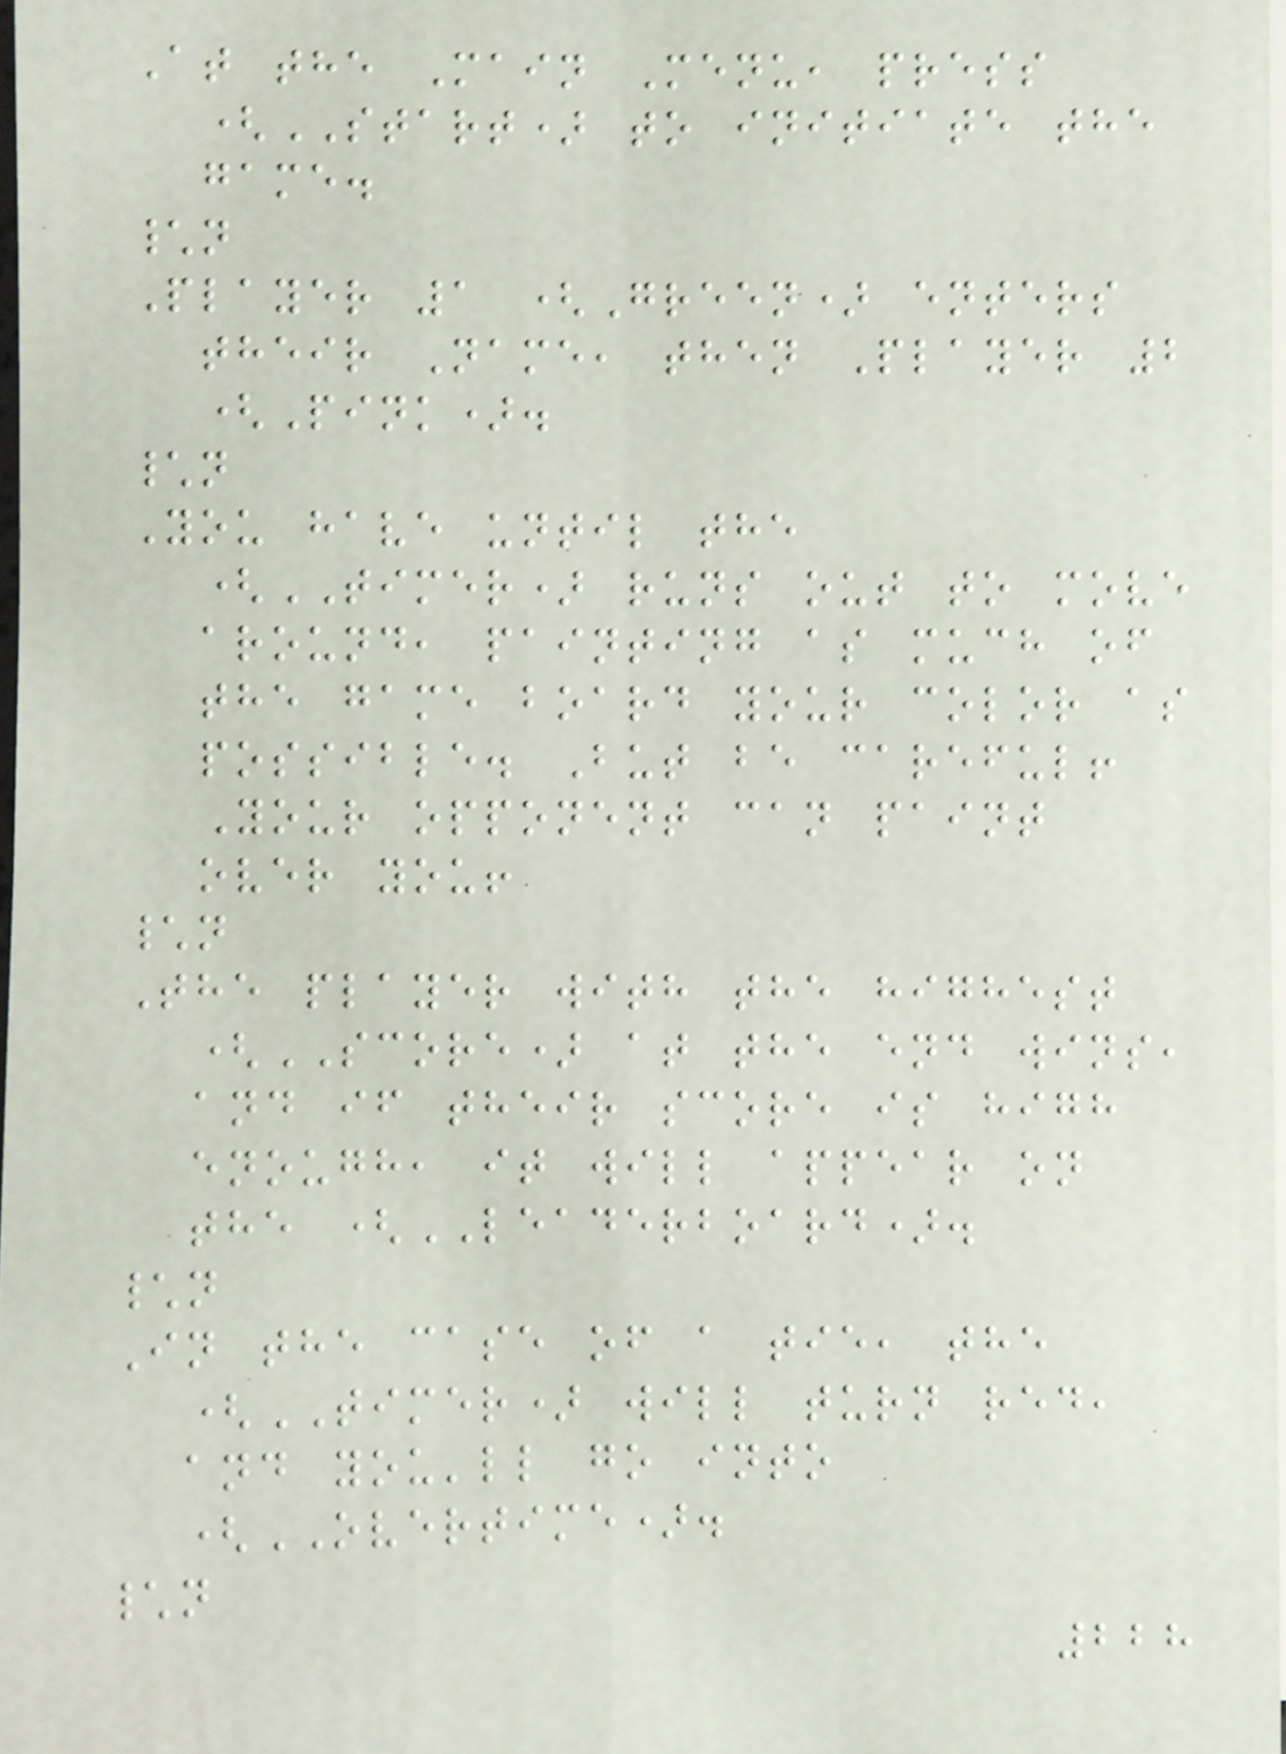At the Main Menu, press
(START) to initiate the
game.
\n
Player 1 (Green) enters
their Name, then Player 2
(Pink).
\n
You have until the
(TIMER) runs out to move
around, painting as much of
the game board your color as
possible. But be careful!
Your opponent can paint
over you!
\n
The player with the highest
(SCORE) at the end wins,
and if their score is high
enough, it will appear on
the (LEADERBOARD).
\n
In the case of a tie, the
(TIMER) will turn red,
and you'll go into
(OVERTIME).
\n
228
